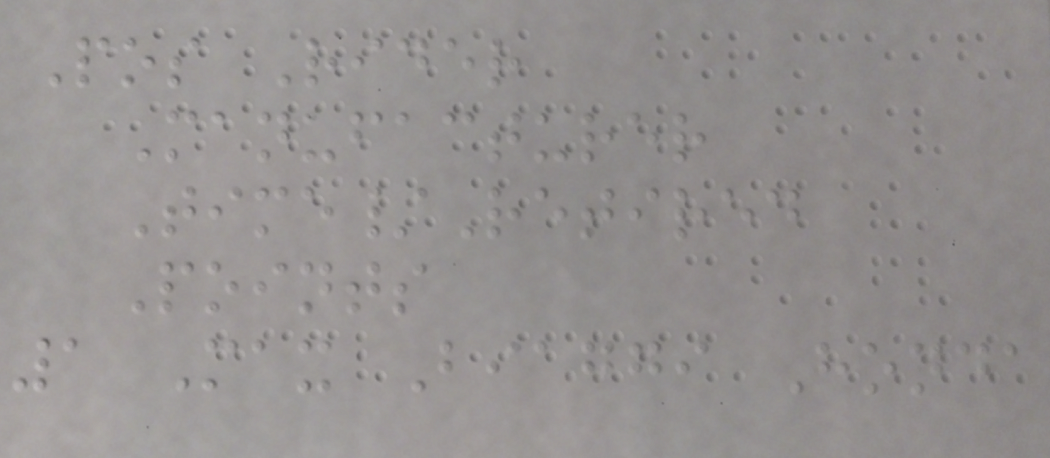Pos Rider
Manufacturer
Time/Retired
Points
1 Max Biaggi Honda
